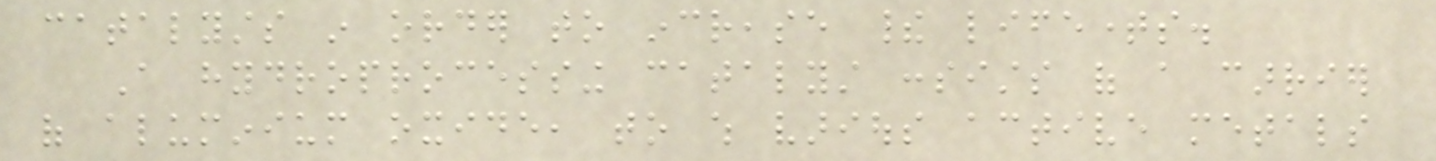catalysts in order to increase their lifetimes.
A hydroprocessing catalyst consists of a carrier
of aluminium oxide, to which various active metals
